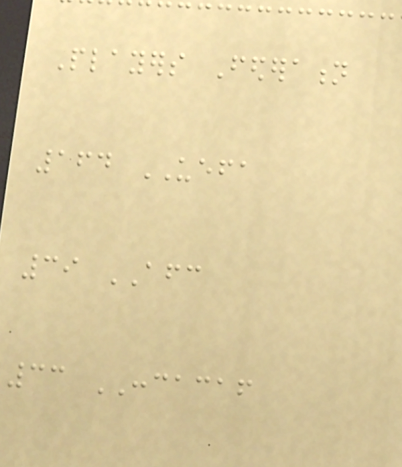Players Federation
164 UEFA
39 AFC
33 CONCACAF
